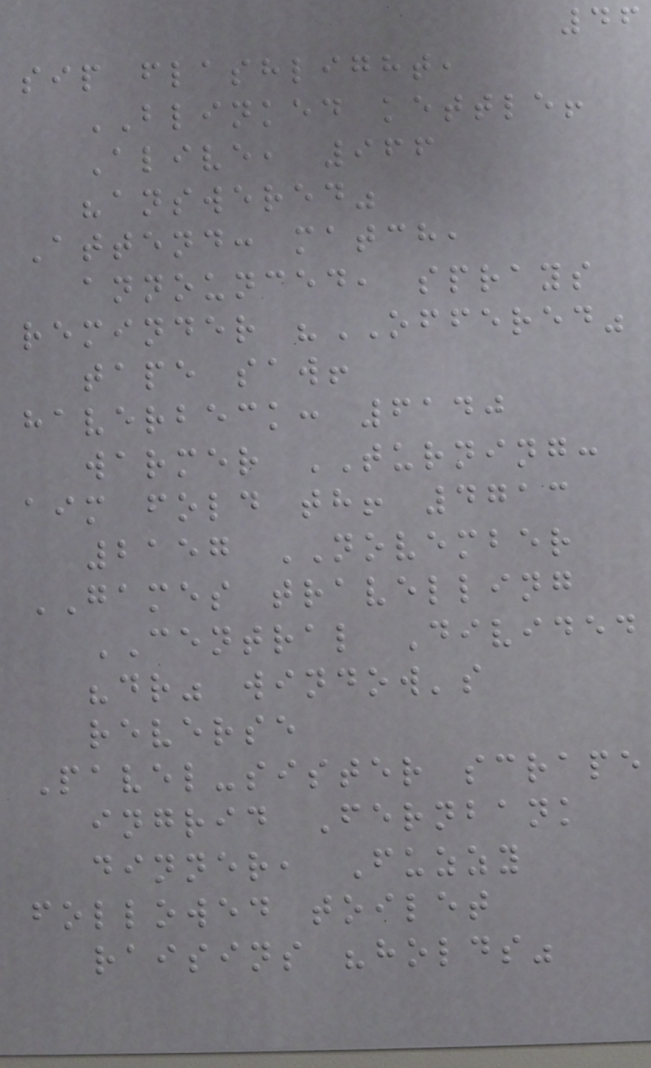46
sip flashlight,
BLINKED kettle!
Alive, 966
"answered"
Attend: match,
announced, sprays
reminder "OFFERED"
tape saw!
haverbeck: 6140
warmer TURNING:
aim fold th! 4713
2157 NOVEMBER
GAMES travelling
CENTRAL Divided
"dr" window's
reverse
Pavel-sister scrape
ingrid Fernbank
dinner, Fuzzy
followed toilet
raisins "holds"
